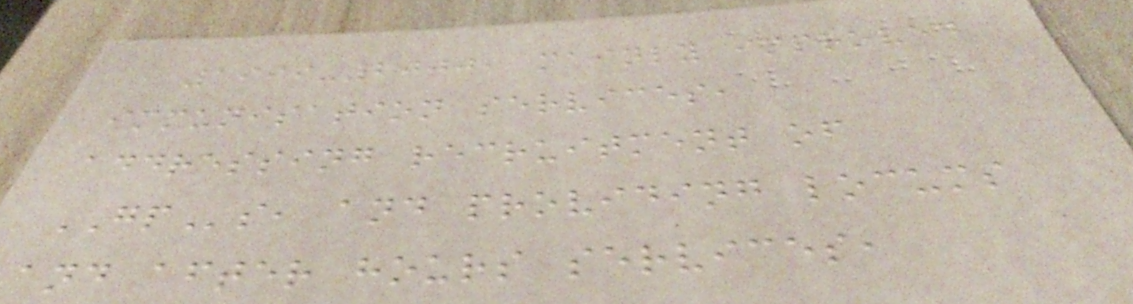1999-2000, mainly improved
immunisation services,
addressing recruitment of
GPs, and providing locums
and after hours services,
